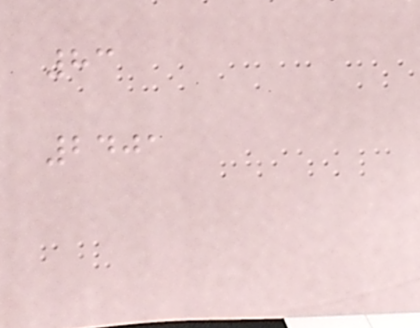83
2401
